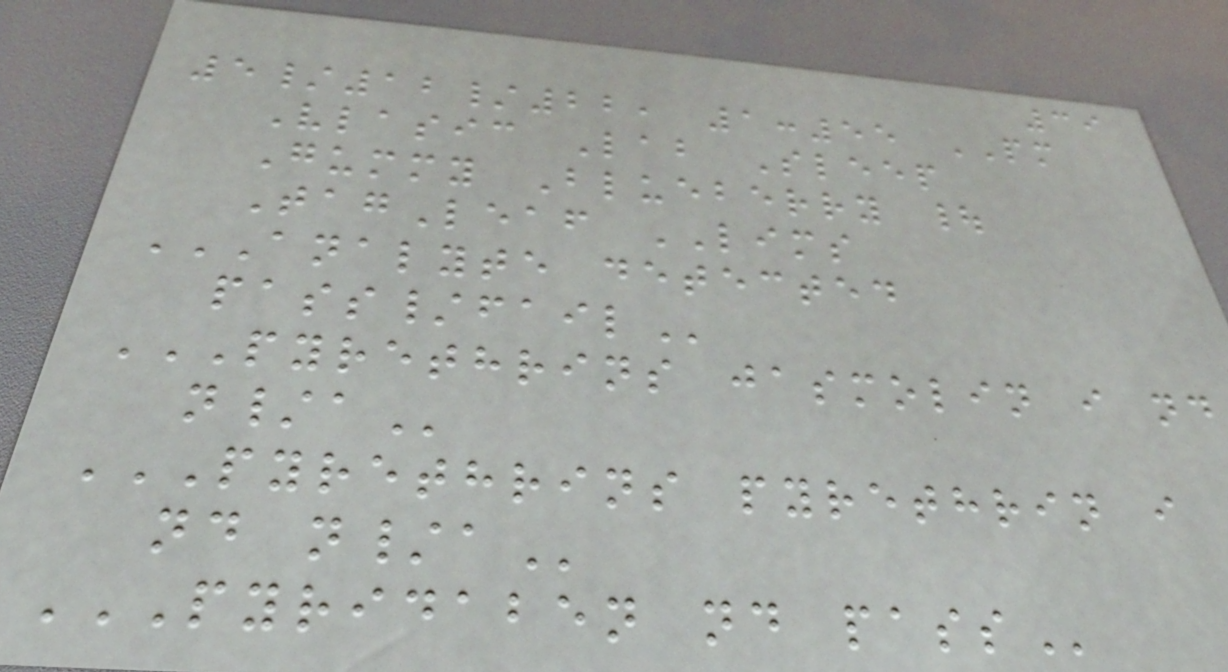39
5/12/22, 1:55 PM
Vlasic Lab Sleep
Gummy Blueberry |
TagLeaf LIMS
ANALYTE DETECTED
PASS/FAIL
PYRETHRINS JASMOLIN I ND
N/A
PYRETHRINS PYRETHRIN I
ND N/A
PYRIDABEN ND PASS
